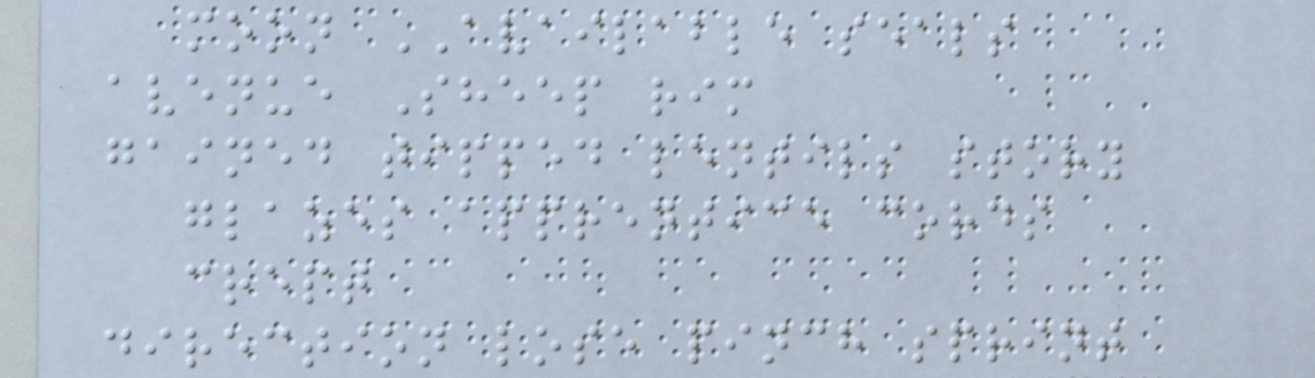moon AVAILABLE seals
avenue Sheep rim
gained tipped lentils story
glazes apprentice cords
crept
direction lose pinch sprint
